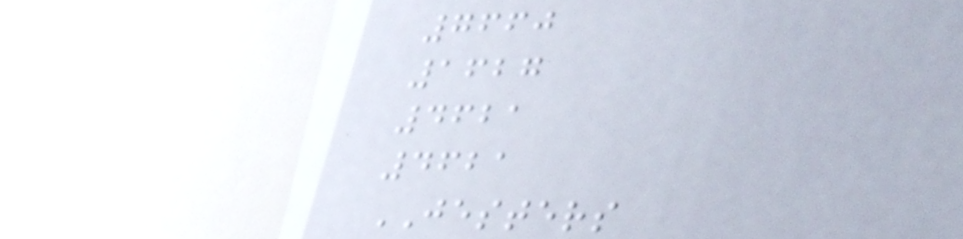7660
1627
4621
4621
JESTERS
